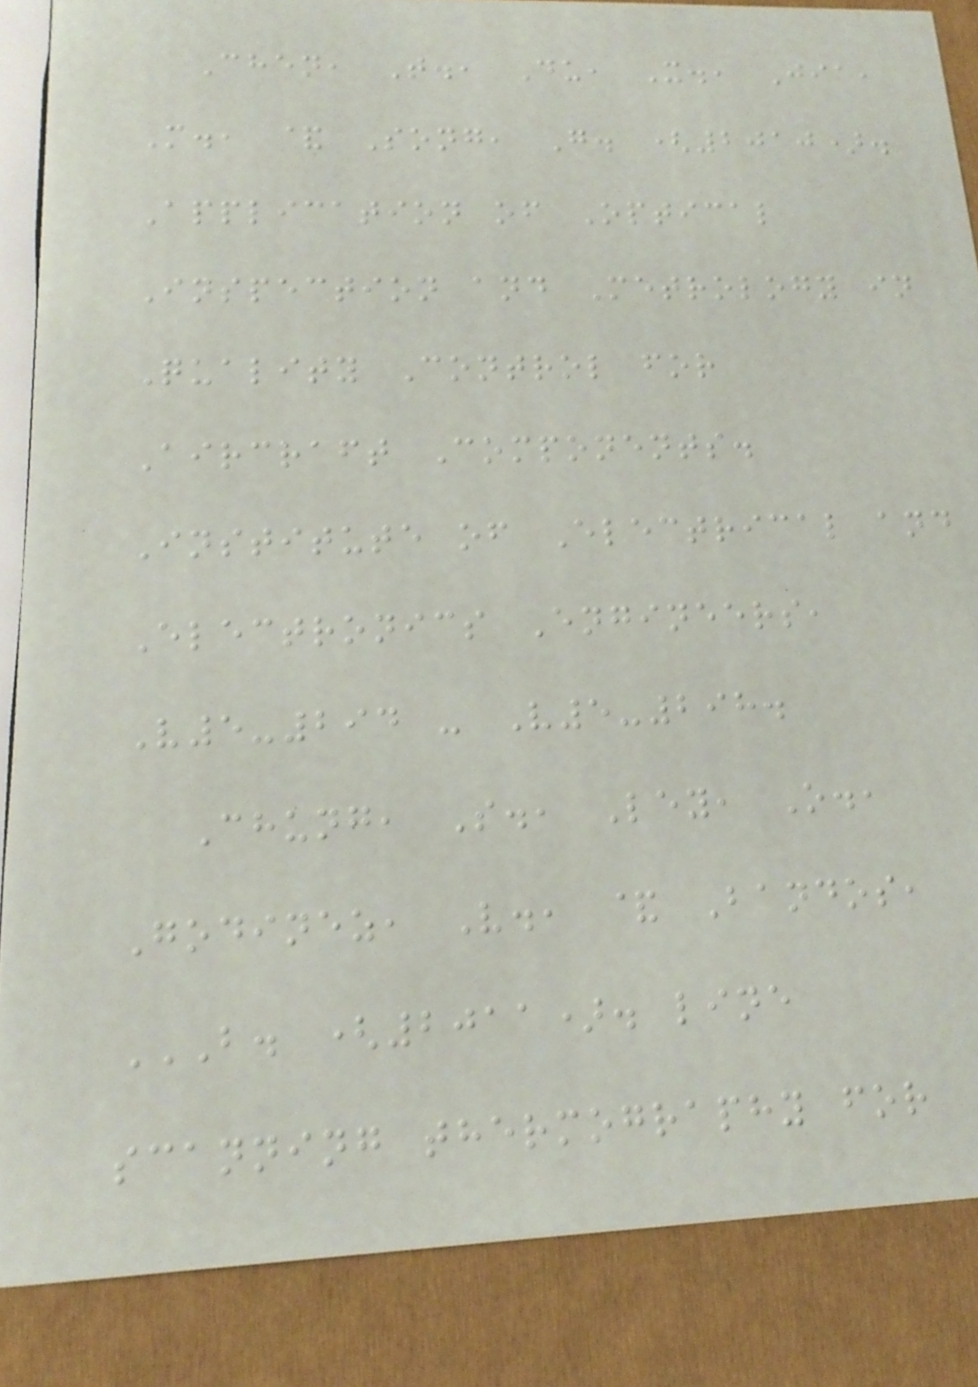Chen, T., Du, X., Jia,
M., & Song, G. (2010).
Application of Optical
Inspection and Metrology in
Quality Control for
Aircraft Components.
Institute of Electrical and
Electronics Engineers,
V5-294 - V5-298.
Chung, S., Ley, O.,
Godinez, V., & Bandos,
B. (2011). LINE
SCANNING THERMOGRAPHY FOR
